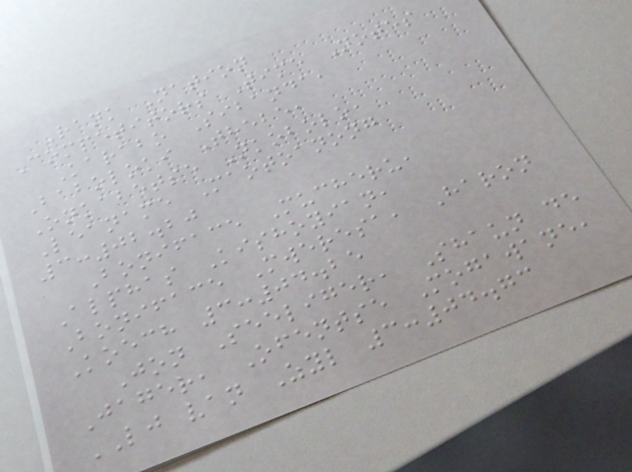Rank Nation
Competitors Time Notes
Karabo Sibanda,
Baboloki Thebe,
Onkabetse Nkobolo,
Leaname Maotoanong
3:02.20
Boniface Mucheru,
Alphas Kishoyian,
Boniface Mweresa, Haron
Koech 3:04.25
Jon Seeliger, Shaun de
Jager, Ofentse Mogawane,
LJ van Zyl 3:04.73
